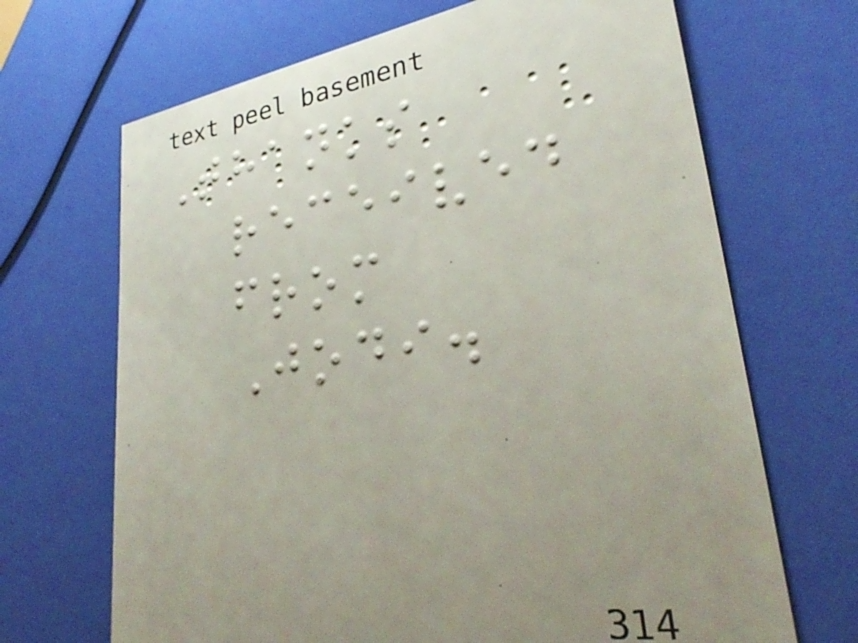Thanks
received
from
Jodi.
